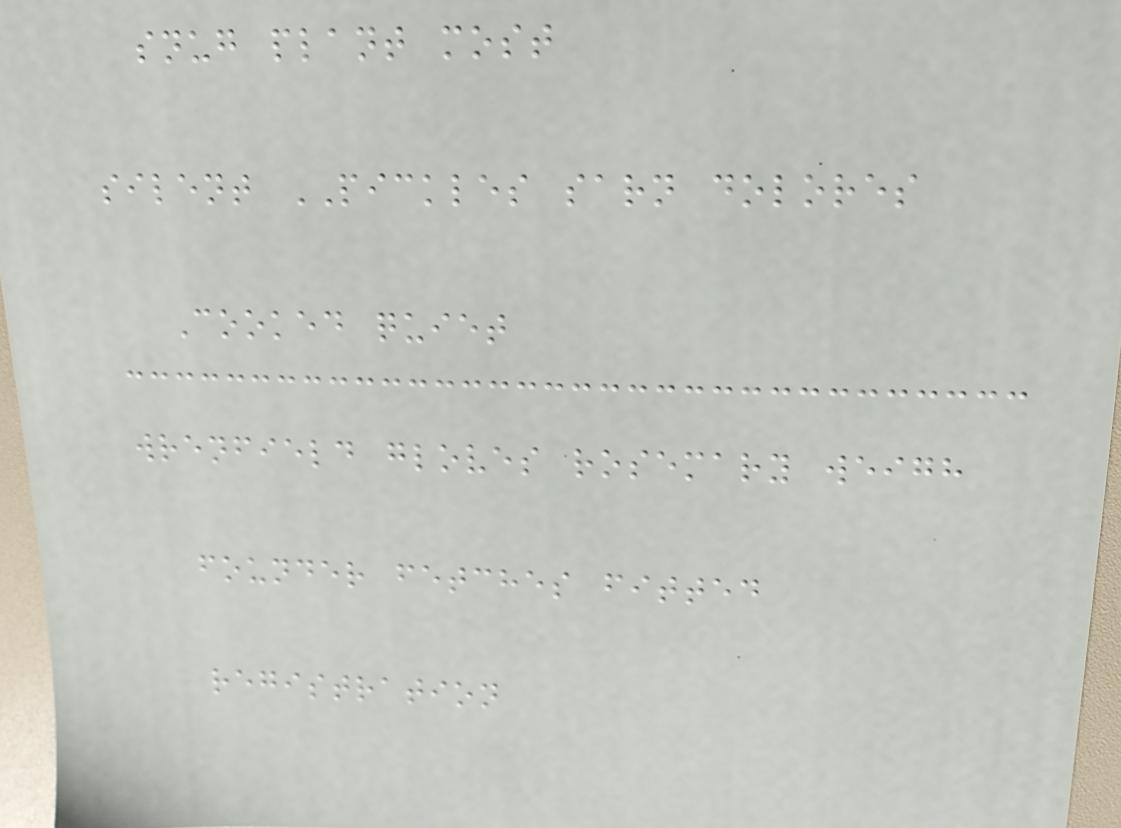snug plant most
silent PICKLES sarn dolores
Cooked quiet
wrenfield gloves rosemary weigh
founder fetches fitted
registration
